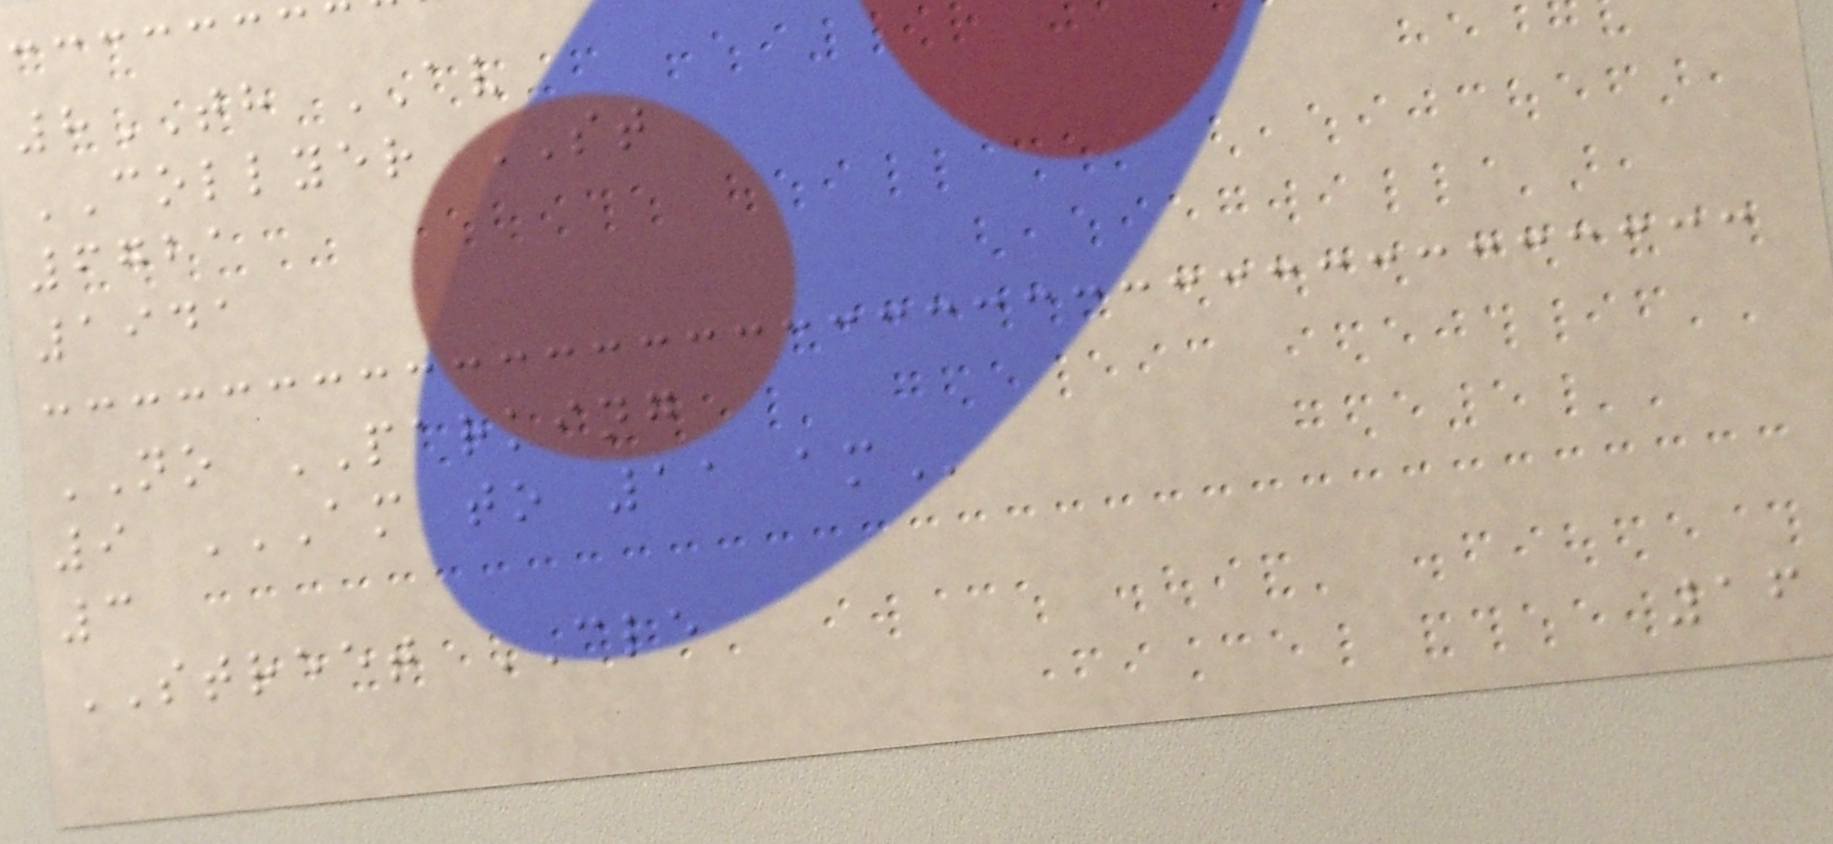8TH AV
COLLYER ST
6721
1941
NO PARKING
9 AM TO 11 AM
3
STREET CLE
16
